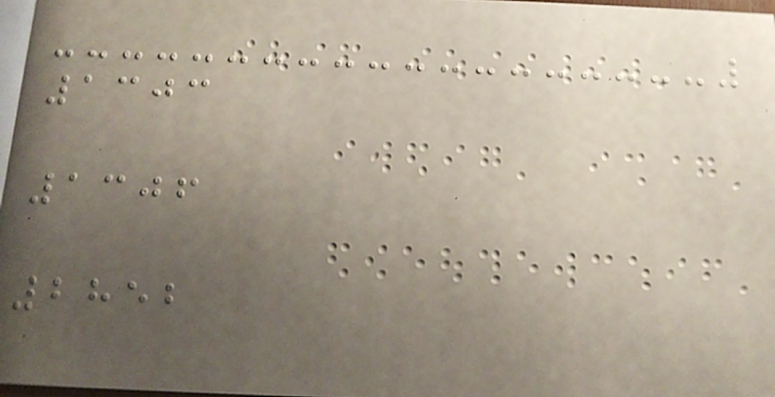1303
1306
2852
